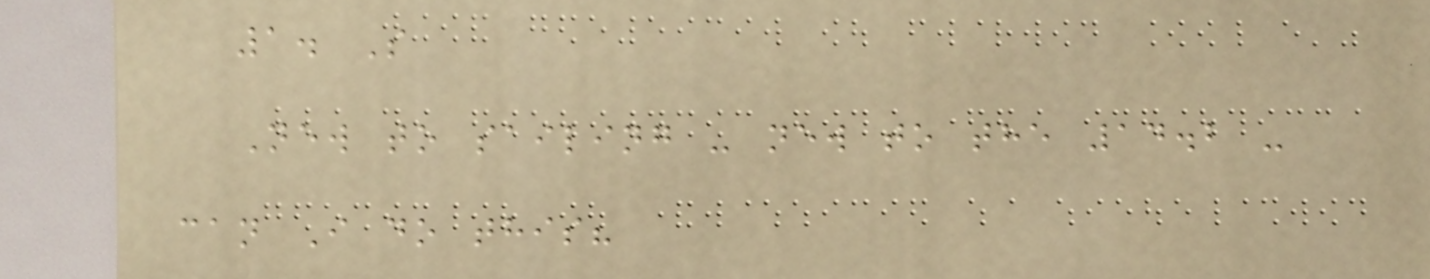1. S
New to sailing - new to the 14.2 -
can I do this?
